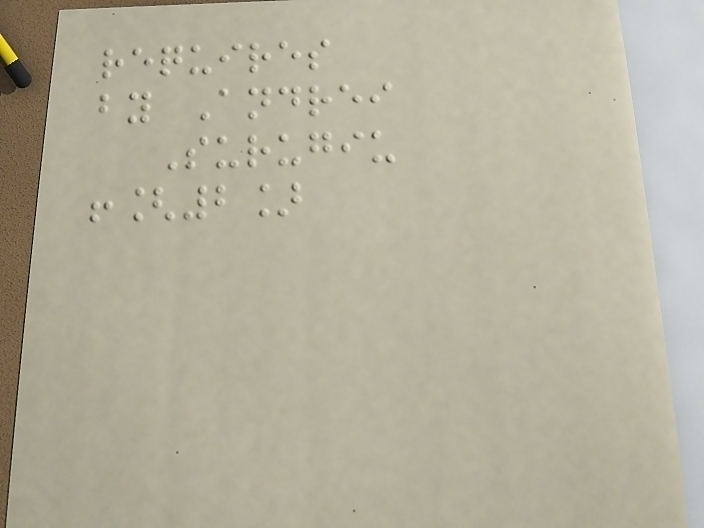requires
by Andrei
Surugiu
![2]
